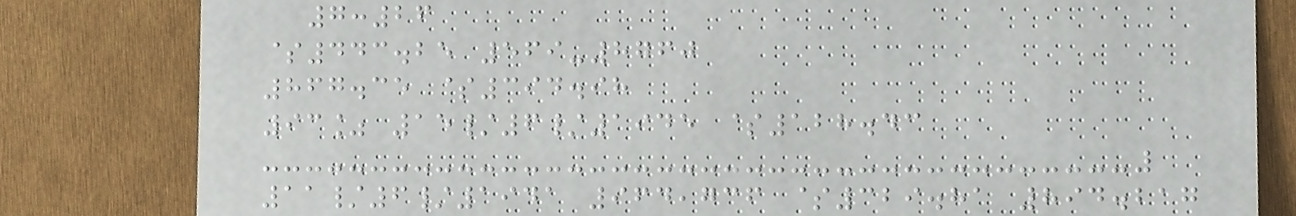7:26
$443.25 569-8760
867.35 $394.98
93% 15/6/1945 $128.43
11/6/1941 964,736 $329.81 894.217
